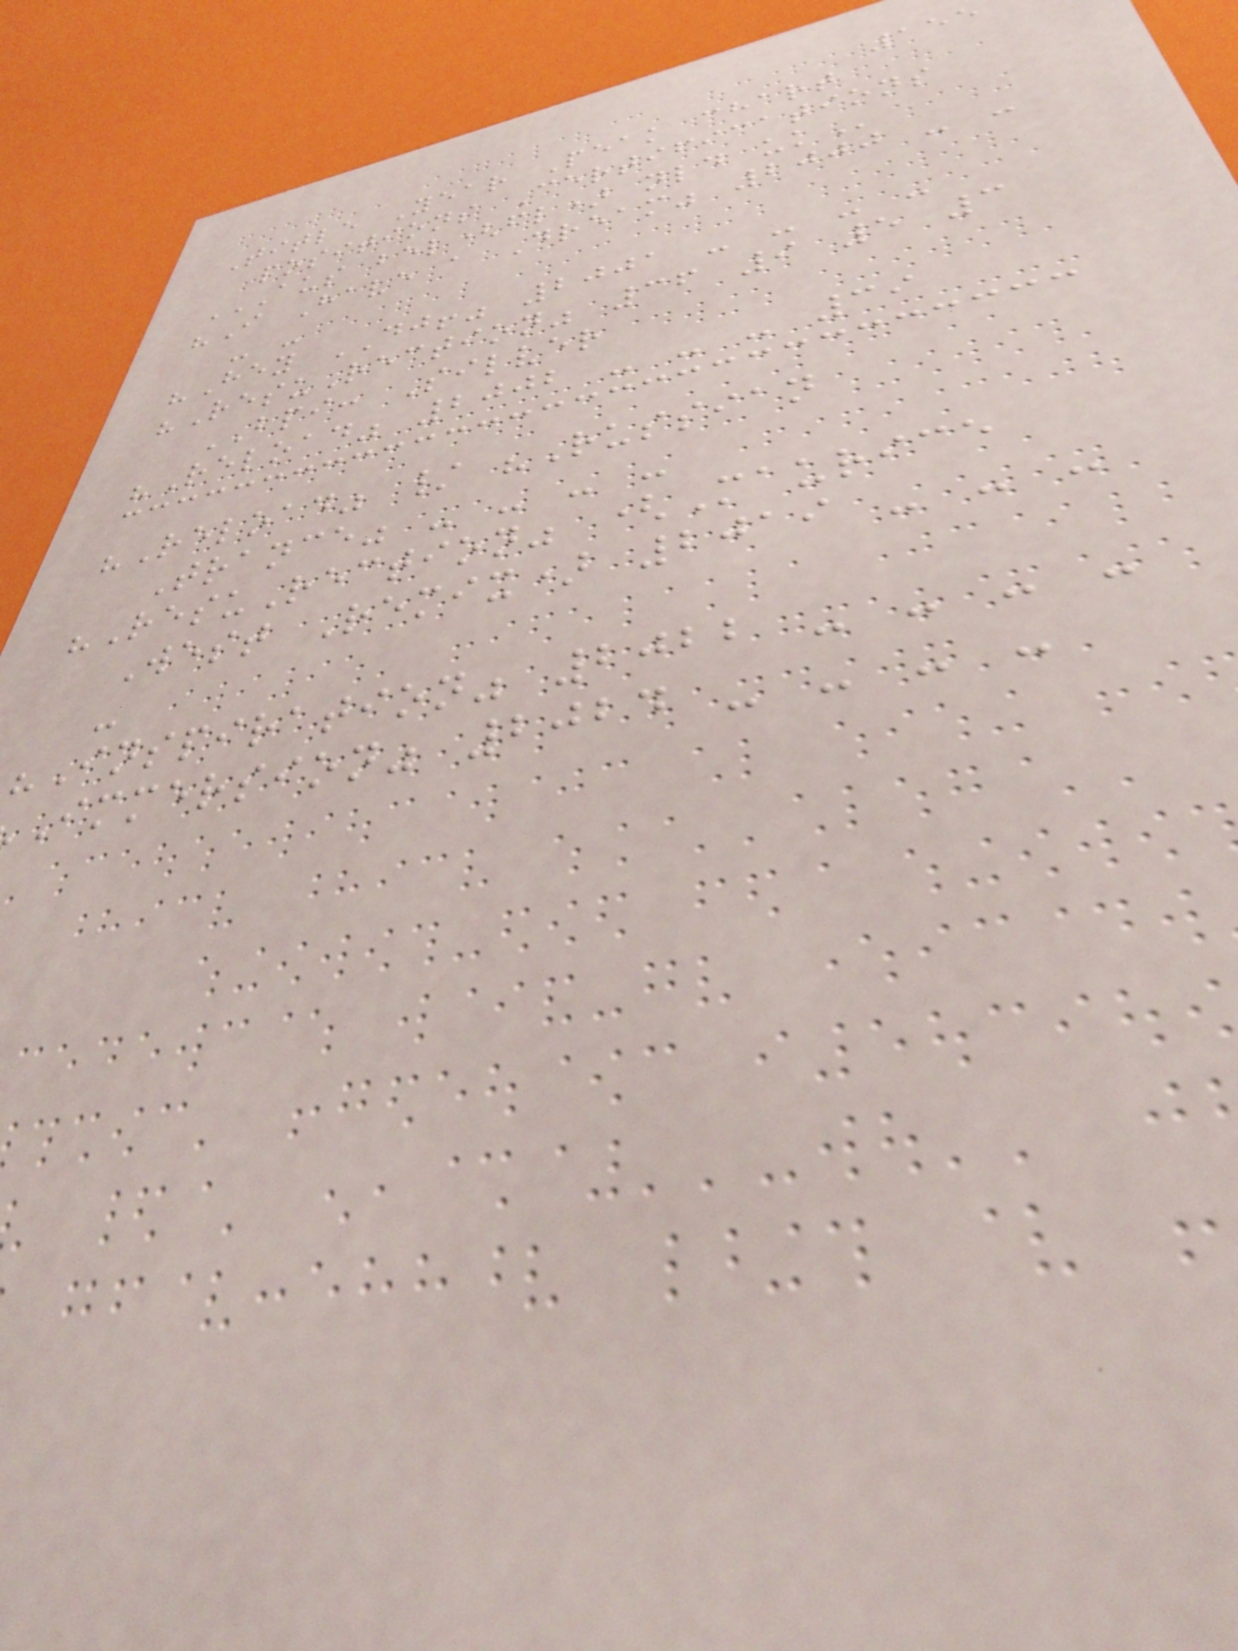155
Title Year Peak chart
positions Certifications
AUS BEL(FL) NLD UK
"I Have a Dream" 2000 - -
- -
"Hey DJ!" 2001 - - - -
"ResuRection" 36 9 5 3
BPI: Silver
"Reload" 2002 - - - 39
"Reload" / "Russian
Trance" - - - -
"ResuRection" (Maurice
West Remix) 2019 - - -
-
"Inspiration" 2022 - - - -
Immersion" 2024 - - - -
